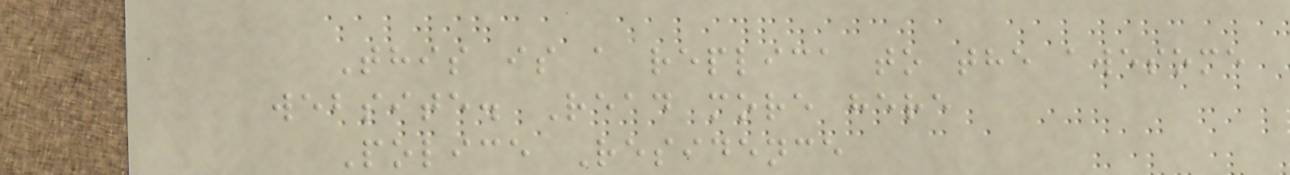This is a replica to the awesome
website. Read more here
Police Residence
